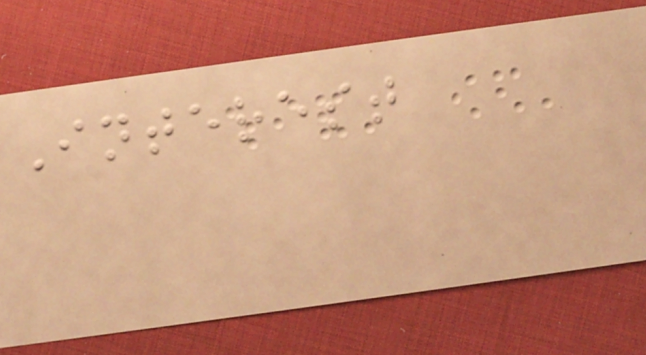Interest
